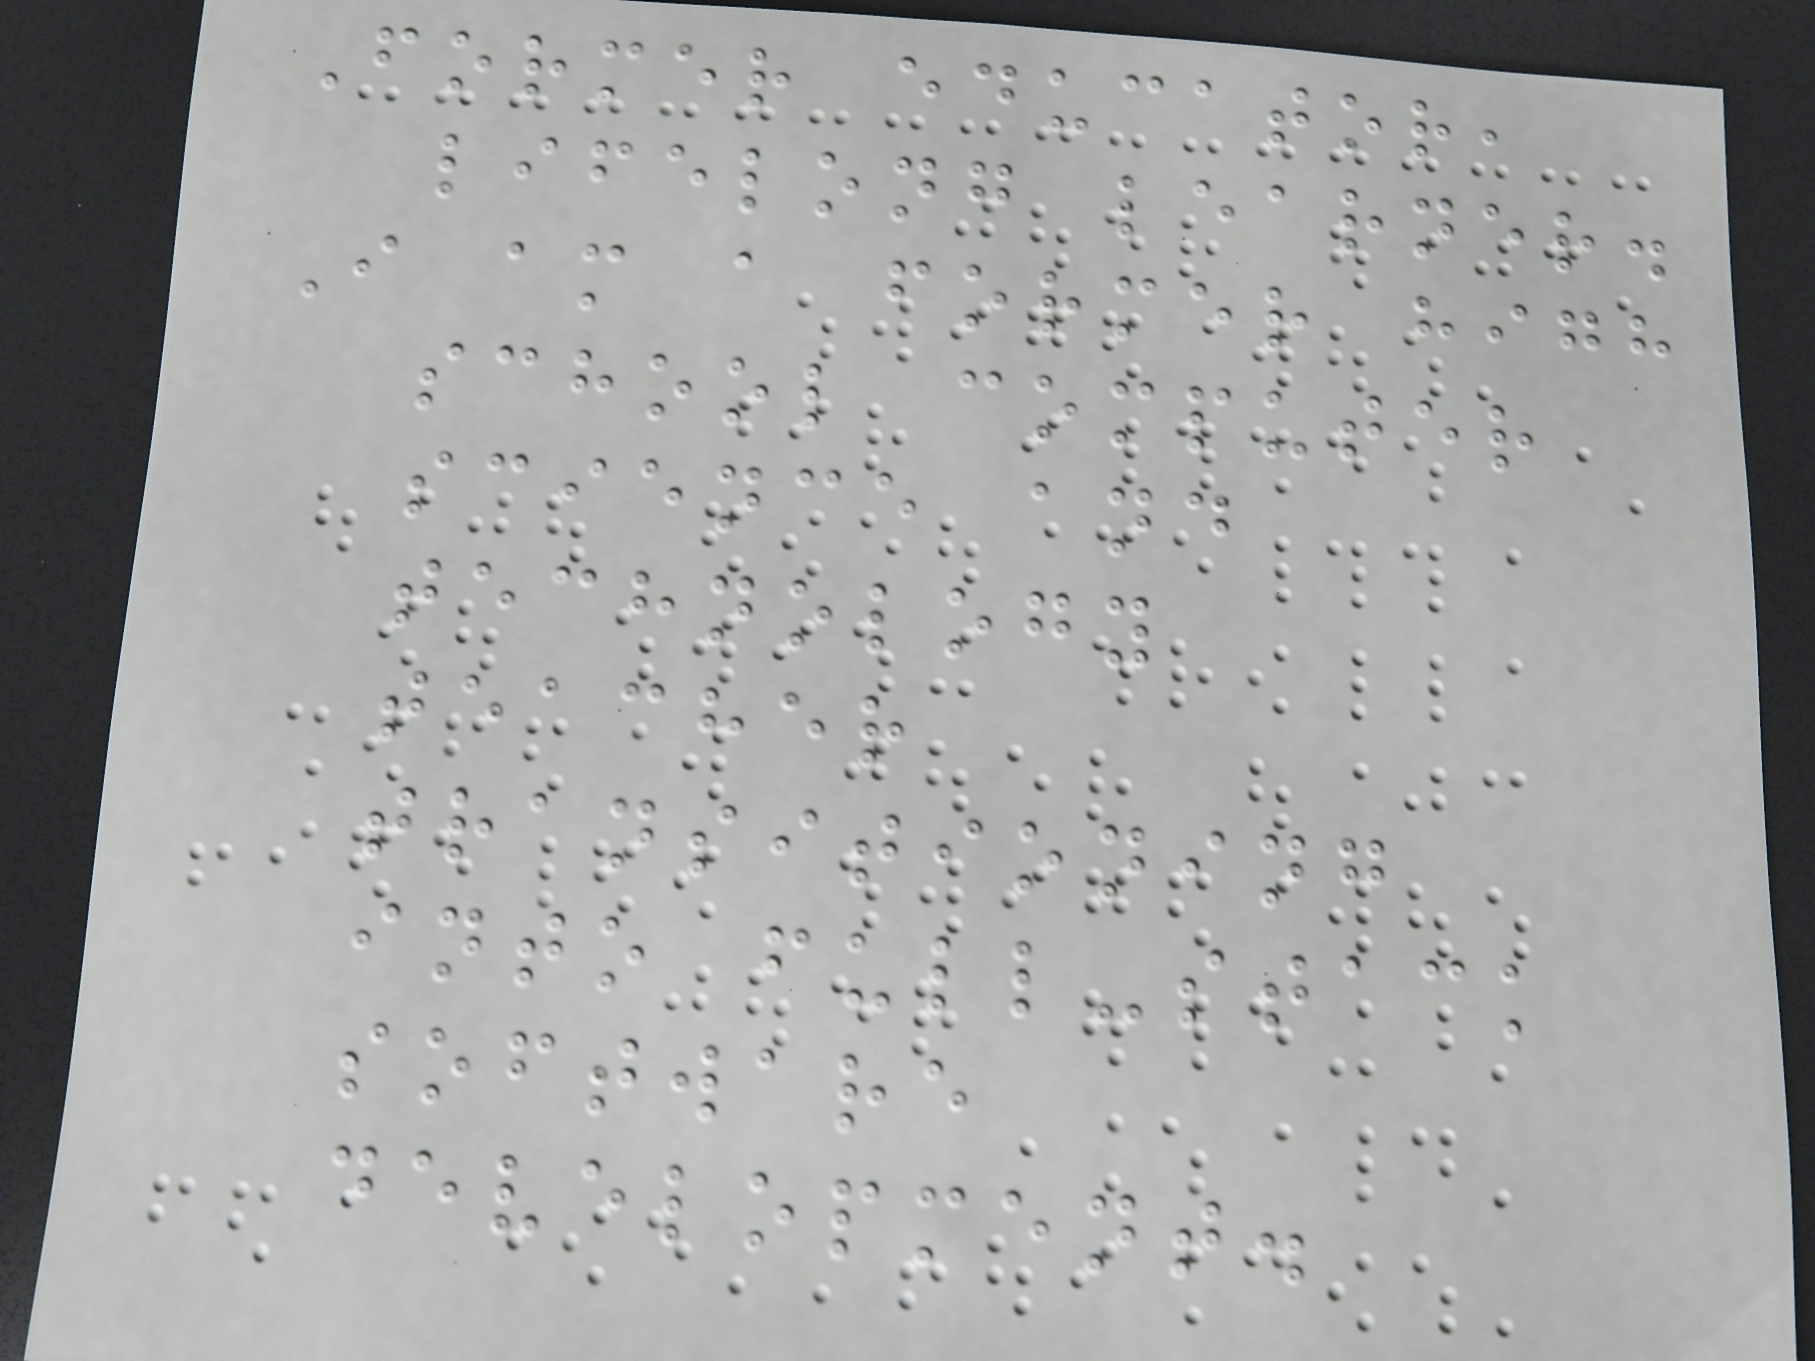Former educator,
lifelong learner.
I am a former high
school computer
science and
technology
teacher
transitioning
into full-stack
software
development.
